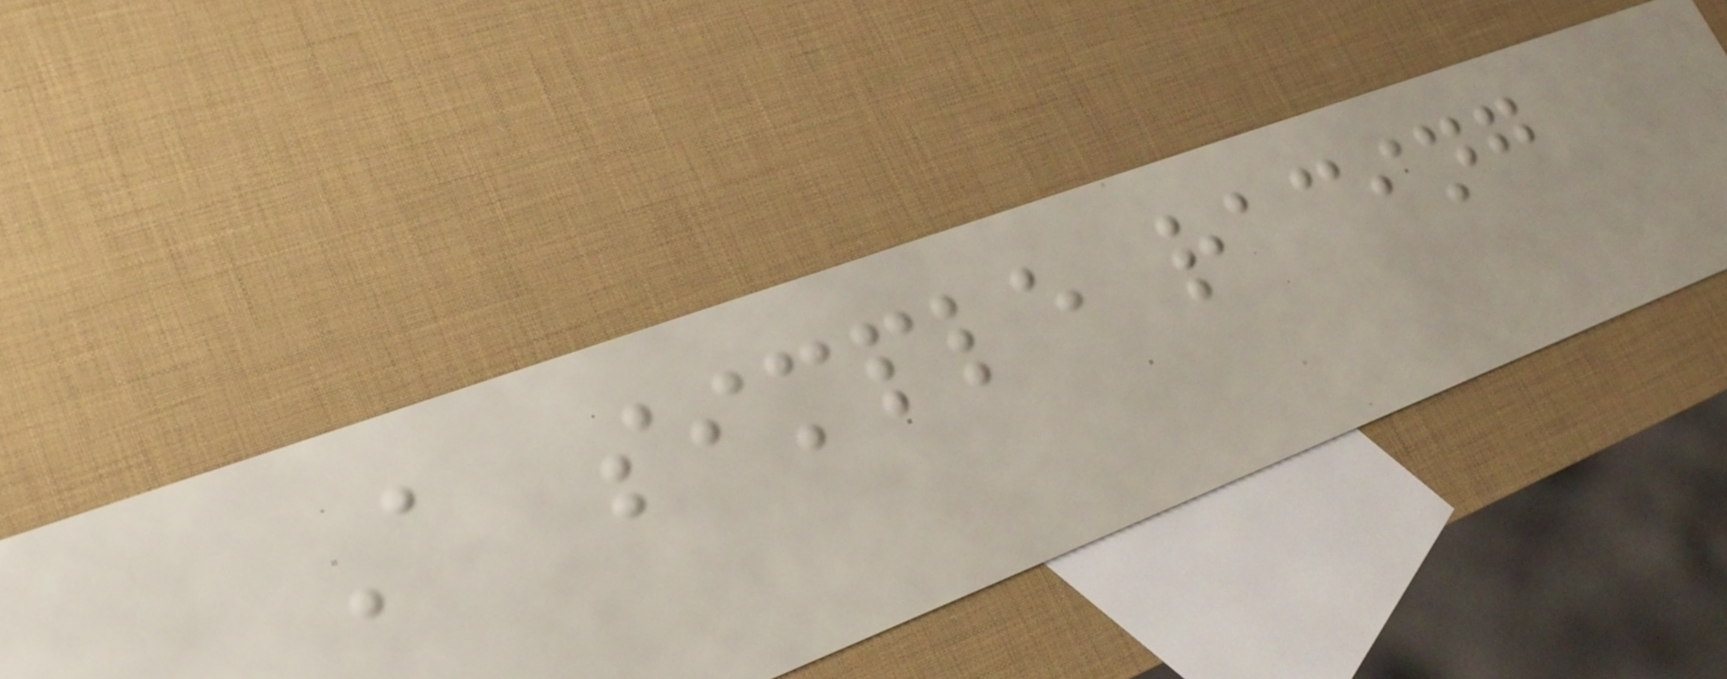A simple racing
